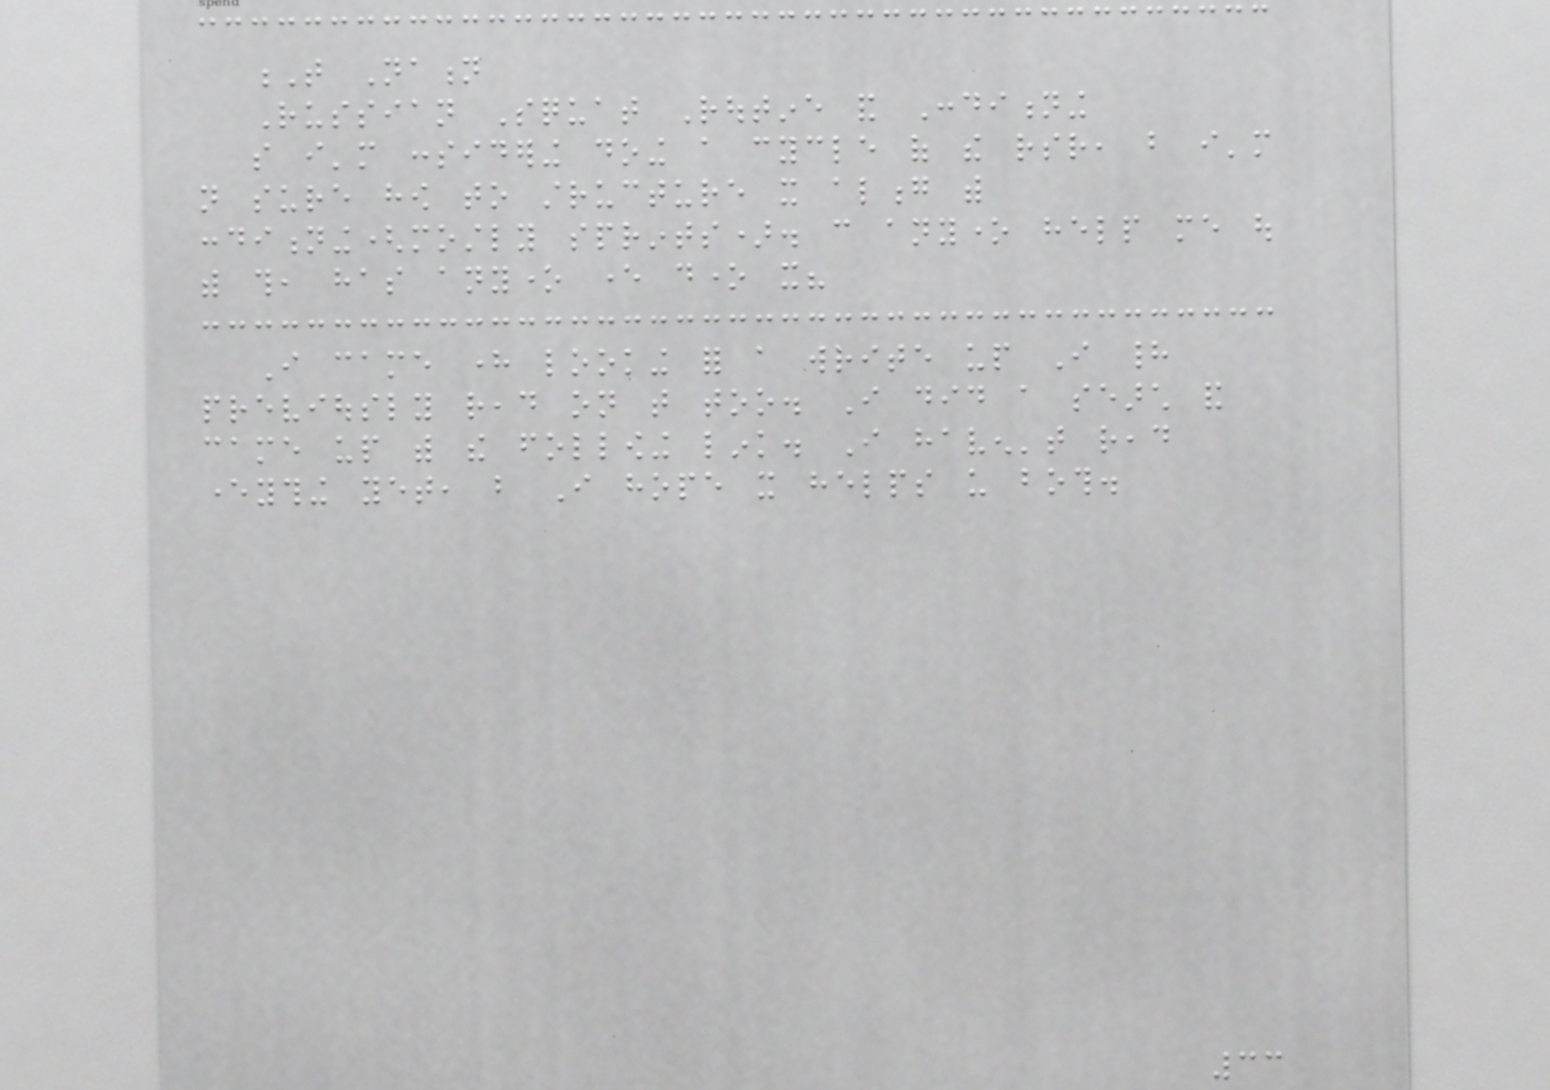T Nation
Russian Squat Routine and Conditioning
so i'm considering doing a cycle of the rsr, but i'm
not sure how to structure it along with
conditioning(mostly sprints). can anyone help me out
with this, has anyone ever done it?
I came here looking for a write up I had
previously read on that too. I did a search and
came up with the following link. I haven't read
everything yet, but I hope it helps us both.
33
